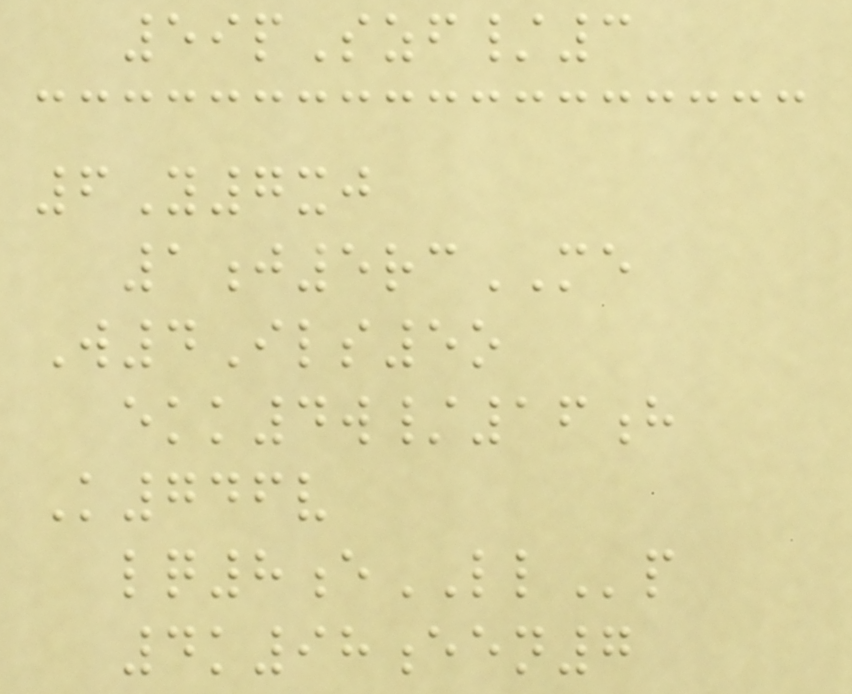59pSzf/3
6Y7xj
1j5rcME
W4Ils5o
ekk4w/16h
K746v
lq8eLLp
4k98een7
